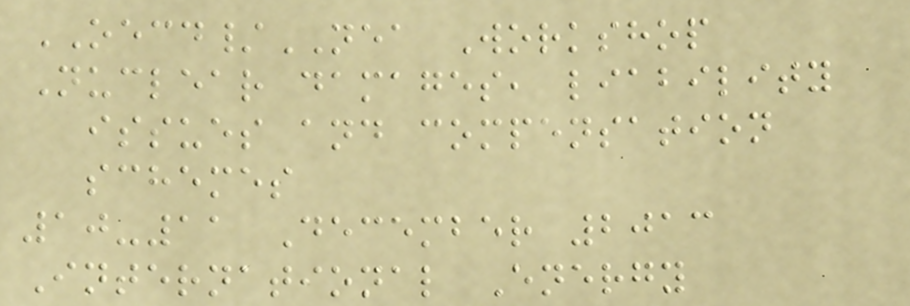OECD/NEA Workshop
Nuclear damages, liability
issues and compensation
schemes
10-11 December 2013
International Energy
